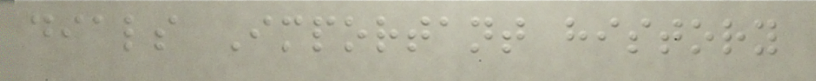dials Important history
